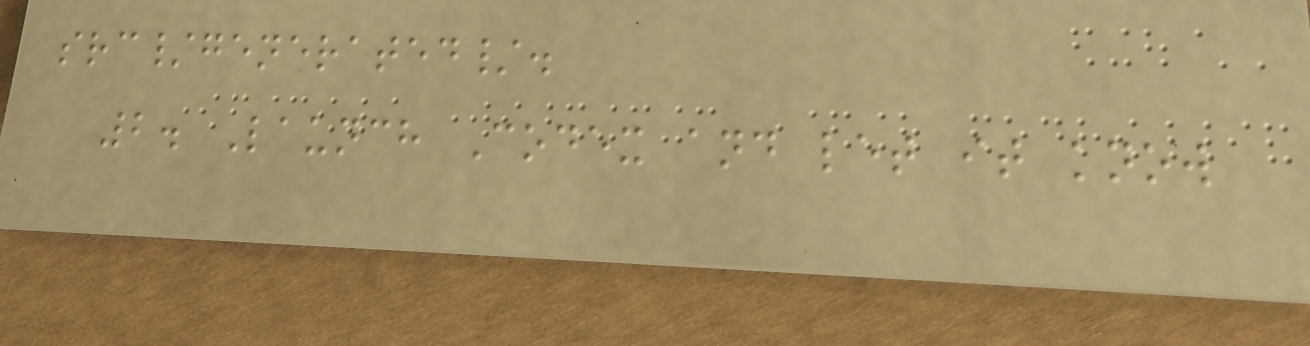src/generated/.
2. Launch Codex and let it know
